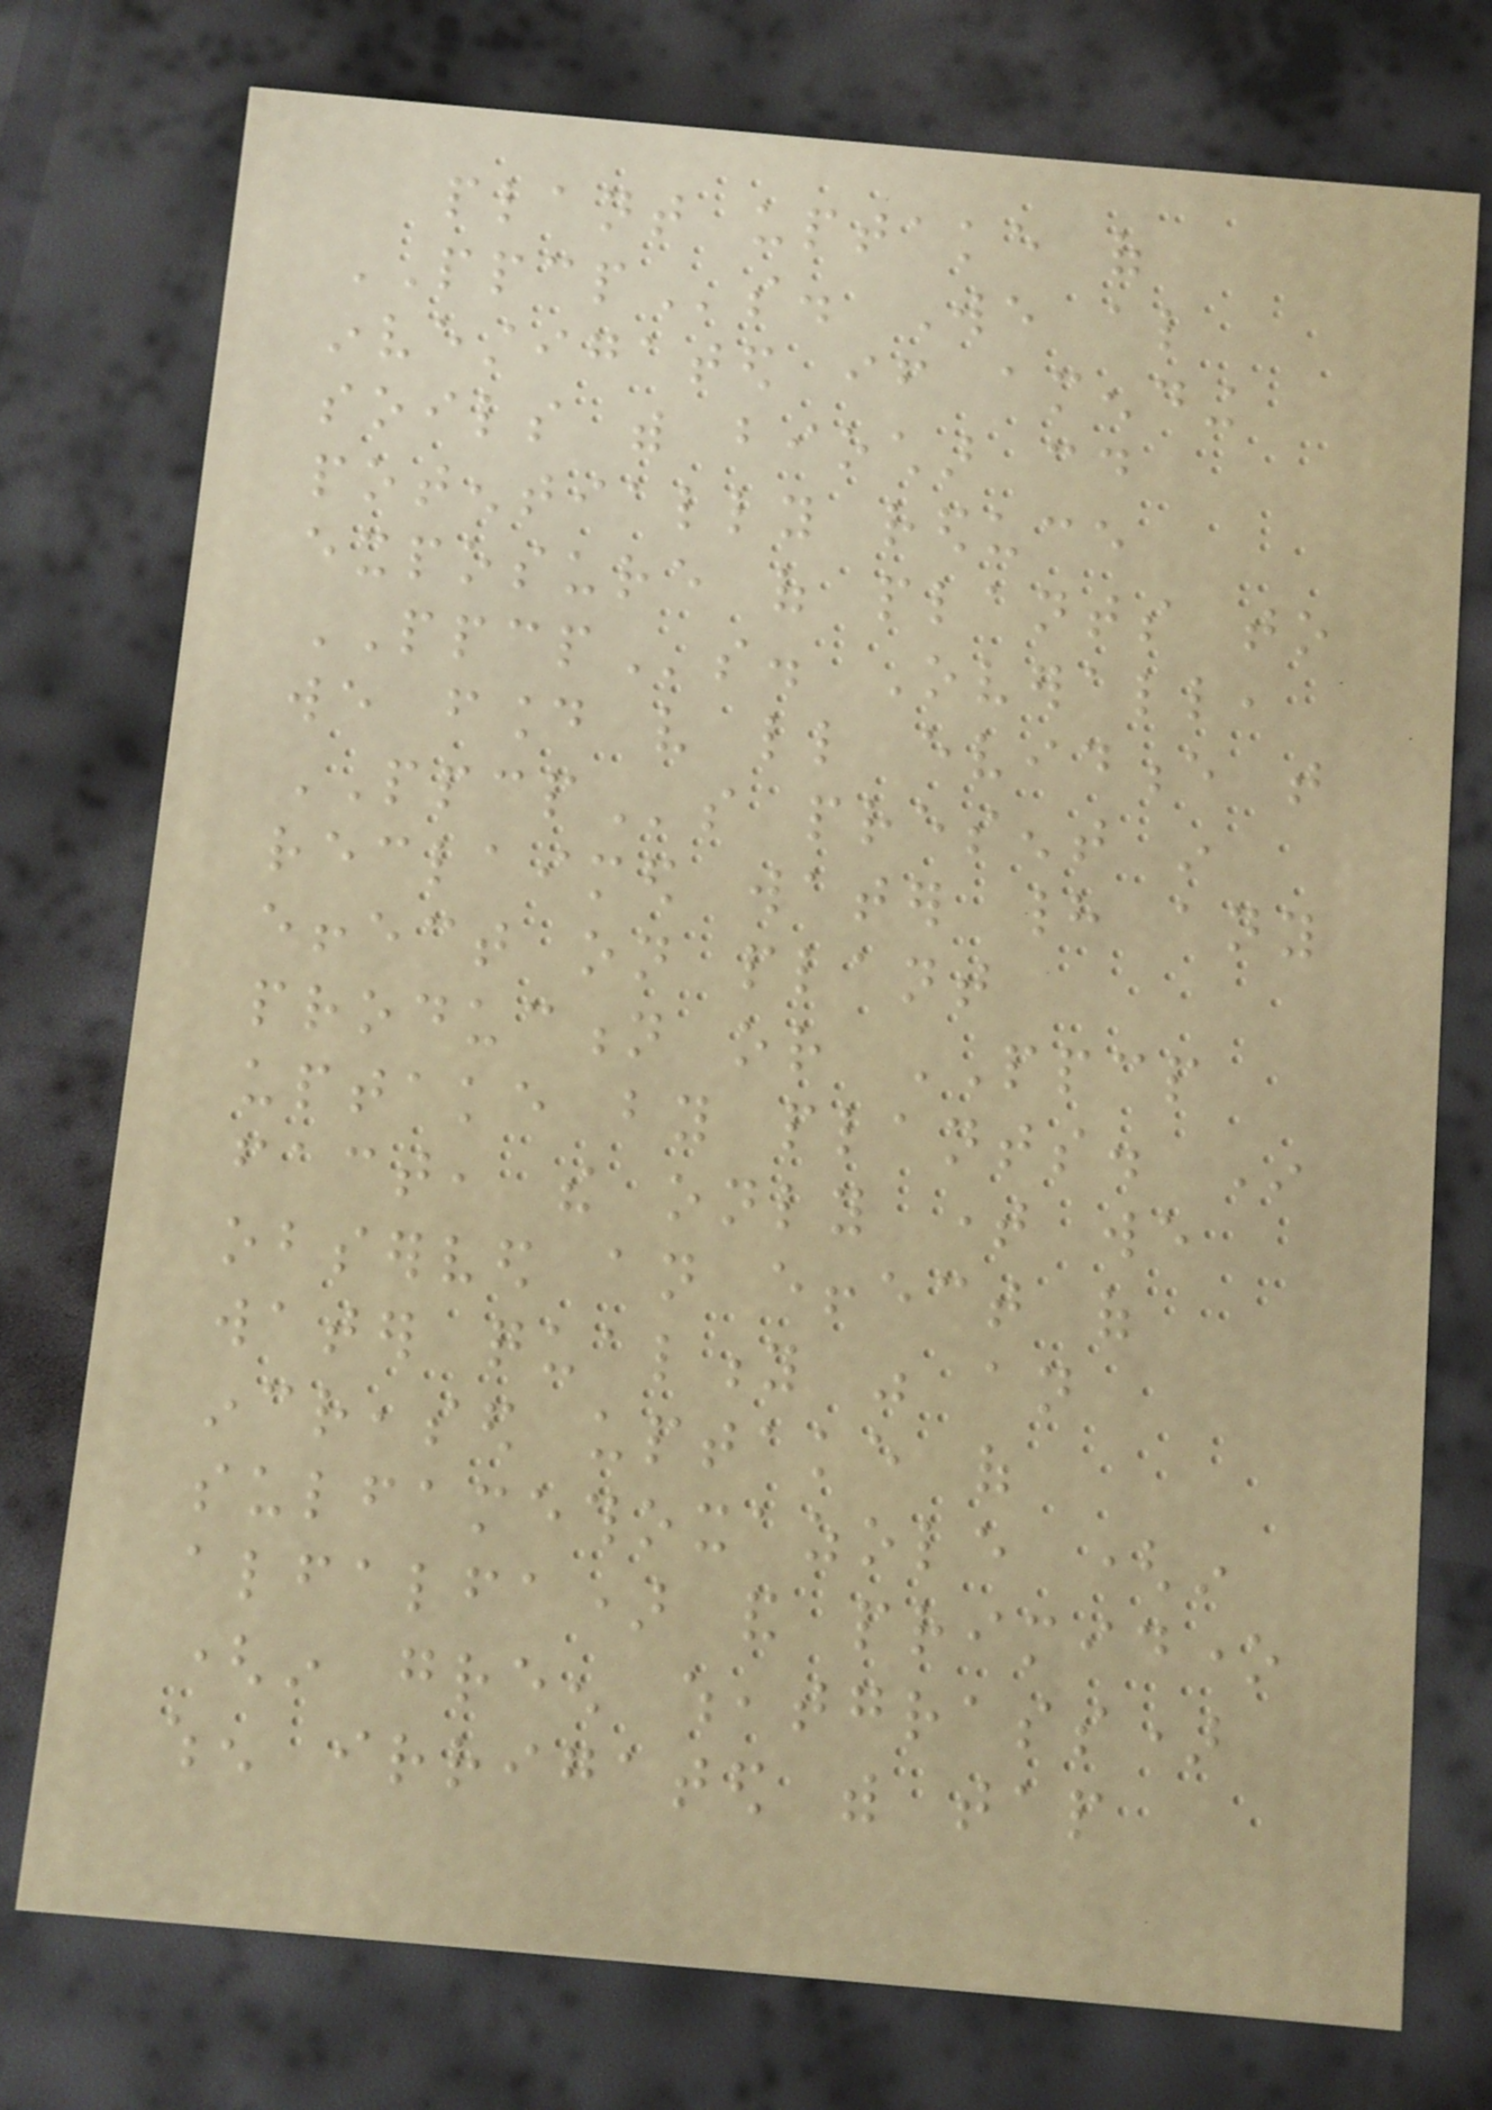plant uptake of
PPCPs. We also
investigated if amending
soils with biochar could
potentially reduce
exposure of plants to
PPCPs. Overall,
we found very little evidence that
PPCPs present in
reclaimed water had any
effect on plant
production or PPCP
uptake by plants. In
fact, the only time we
observed an effect of
water quality was an
increased uptake of
sulfamethoxazole (in
alfalfa) and primidone
(in green wheatgrass)
when irrigated with tap
